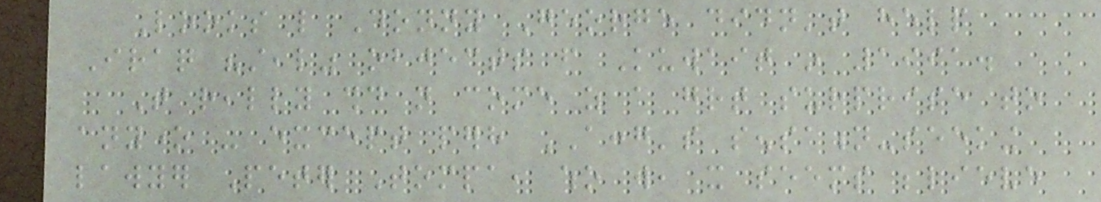Looks like Donny George didn't help
Iraq "steal" objects from Kuwait in 1991.
That really should not come as a great surprise to
anyone - except perhaps ACCG's sensation-seeking
lawyer Peter Tompa, who will, it seems believe
